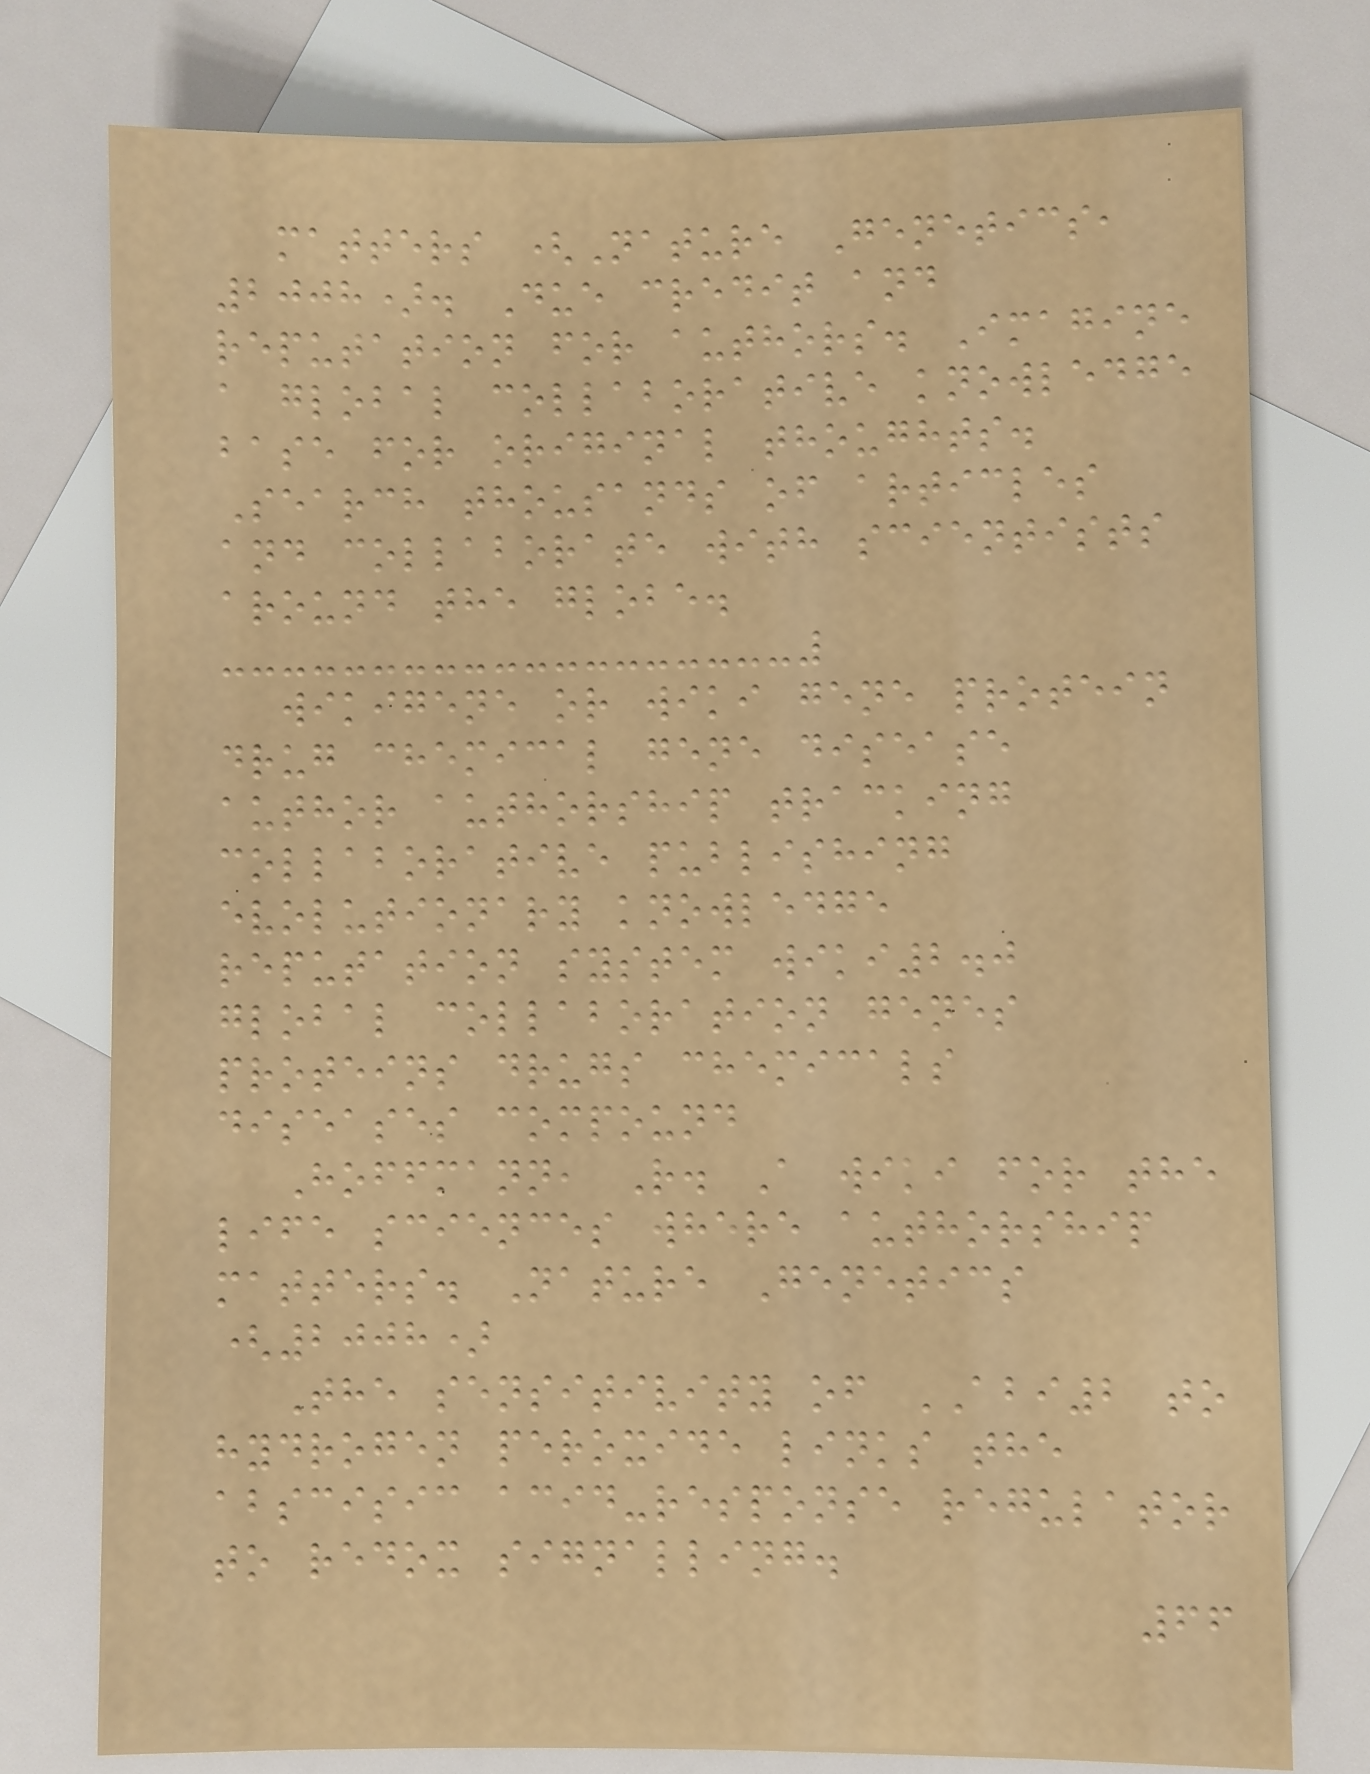matters (Nature Genetics,
2008). Due credit and
reputation for authors. Imagine
a global collaborative knowledge
base for original thoughts.
Search thousands of articles
and collaborate with scientists
around the globe.
wikigene or wiki gene protein
drug chemical gene disease
author authorship tracking
collaborative publishing
evolutionary knowledge
reputation system wiki2.0
global collaboration genes
proteins drugs chemicals
diseases compound
Hoffmann, R. A wiki for the
life sciences where authorship
matters. Nature Genetics
(2008)
The sensitivity of ABI2 to
hydrogen peroxide links the
abscisic acid-response regulator
to redox signalling.
66
